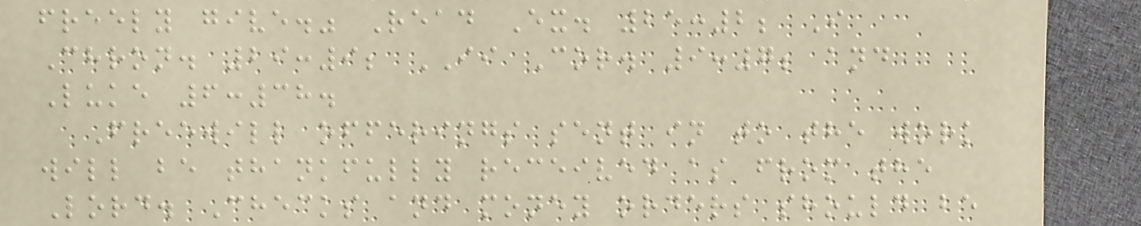freely give." Read Ex. 25:2; I
Chron. 29:9; II Cor. 9:7; and
Luke 6:38.
Freewill offerings sent in to the work
will be thankfully received as from the
Lord. Checks and money orders should be
